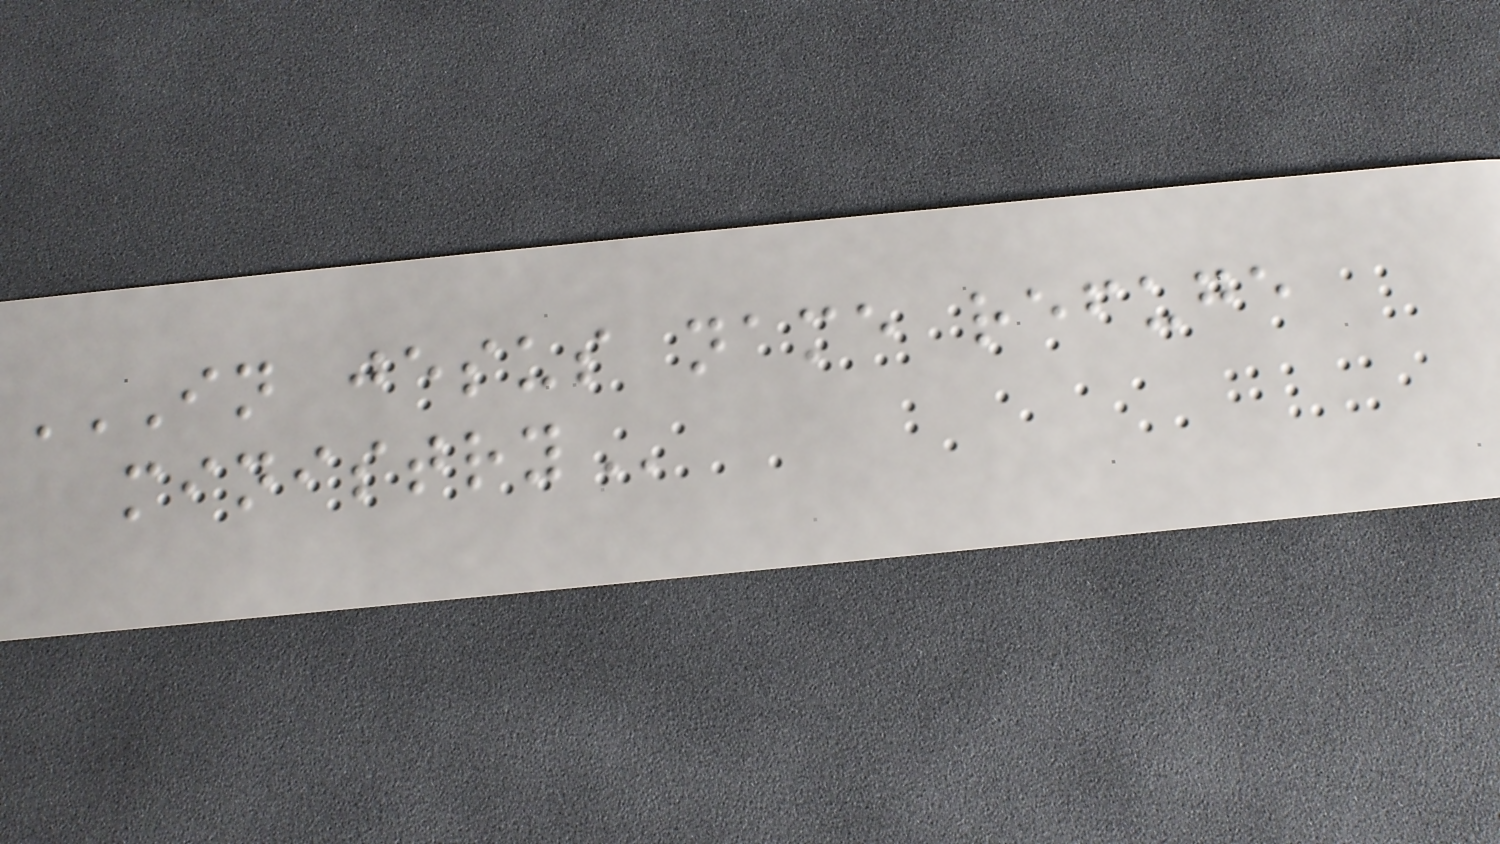IN JESUS NAME REFUGE
MINISTRY
